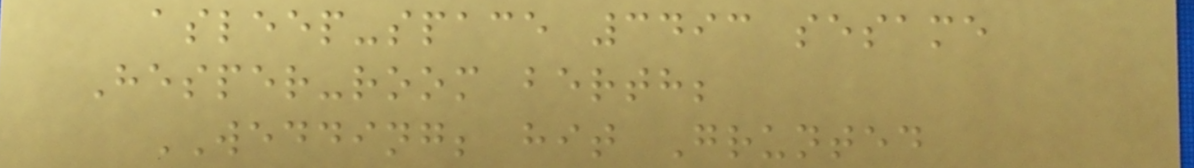asleep-space 3493 sesame
Hesper-room berth;
WEDDING; hit Grunted
